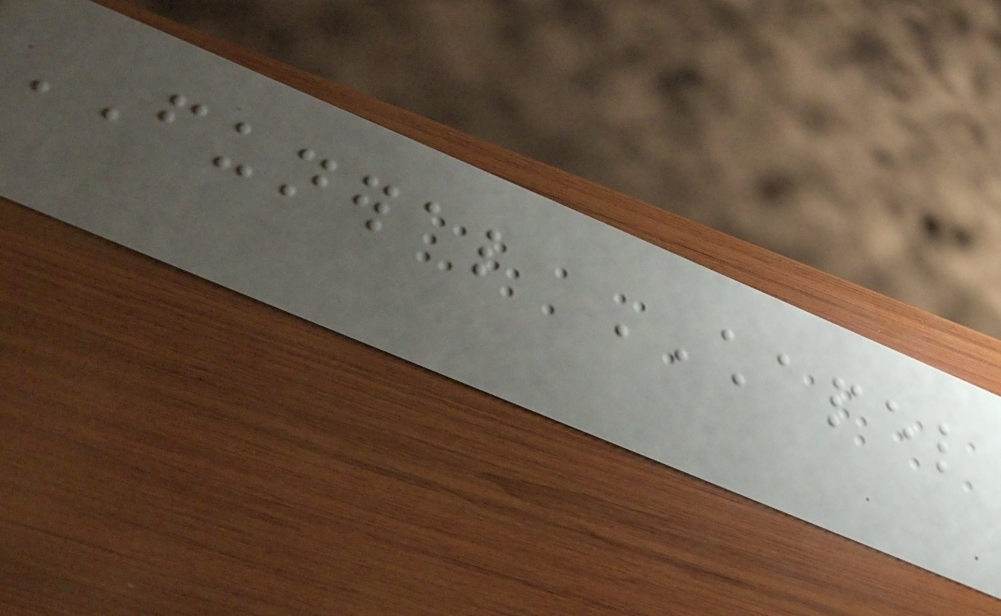FUNERAL CHAPEL
